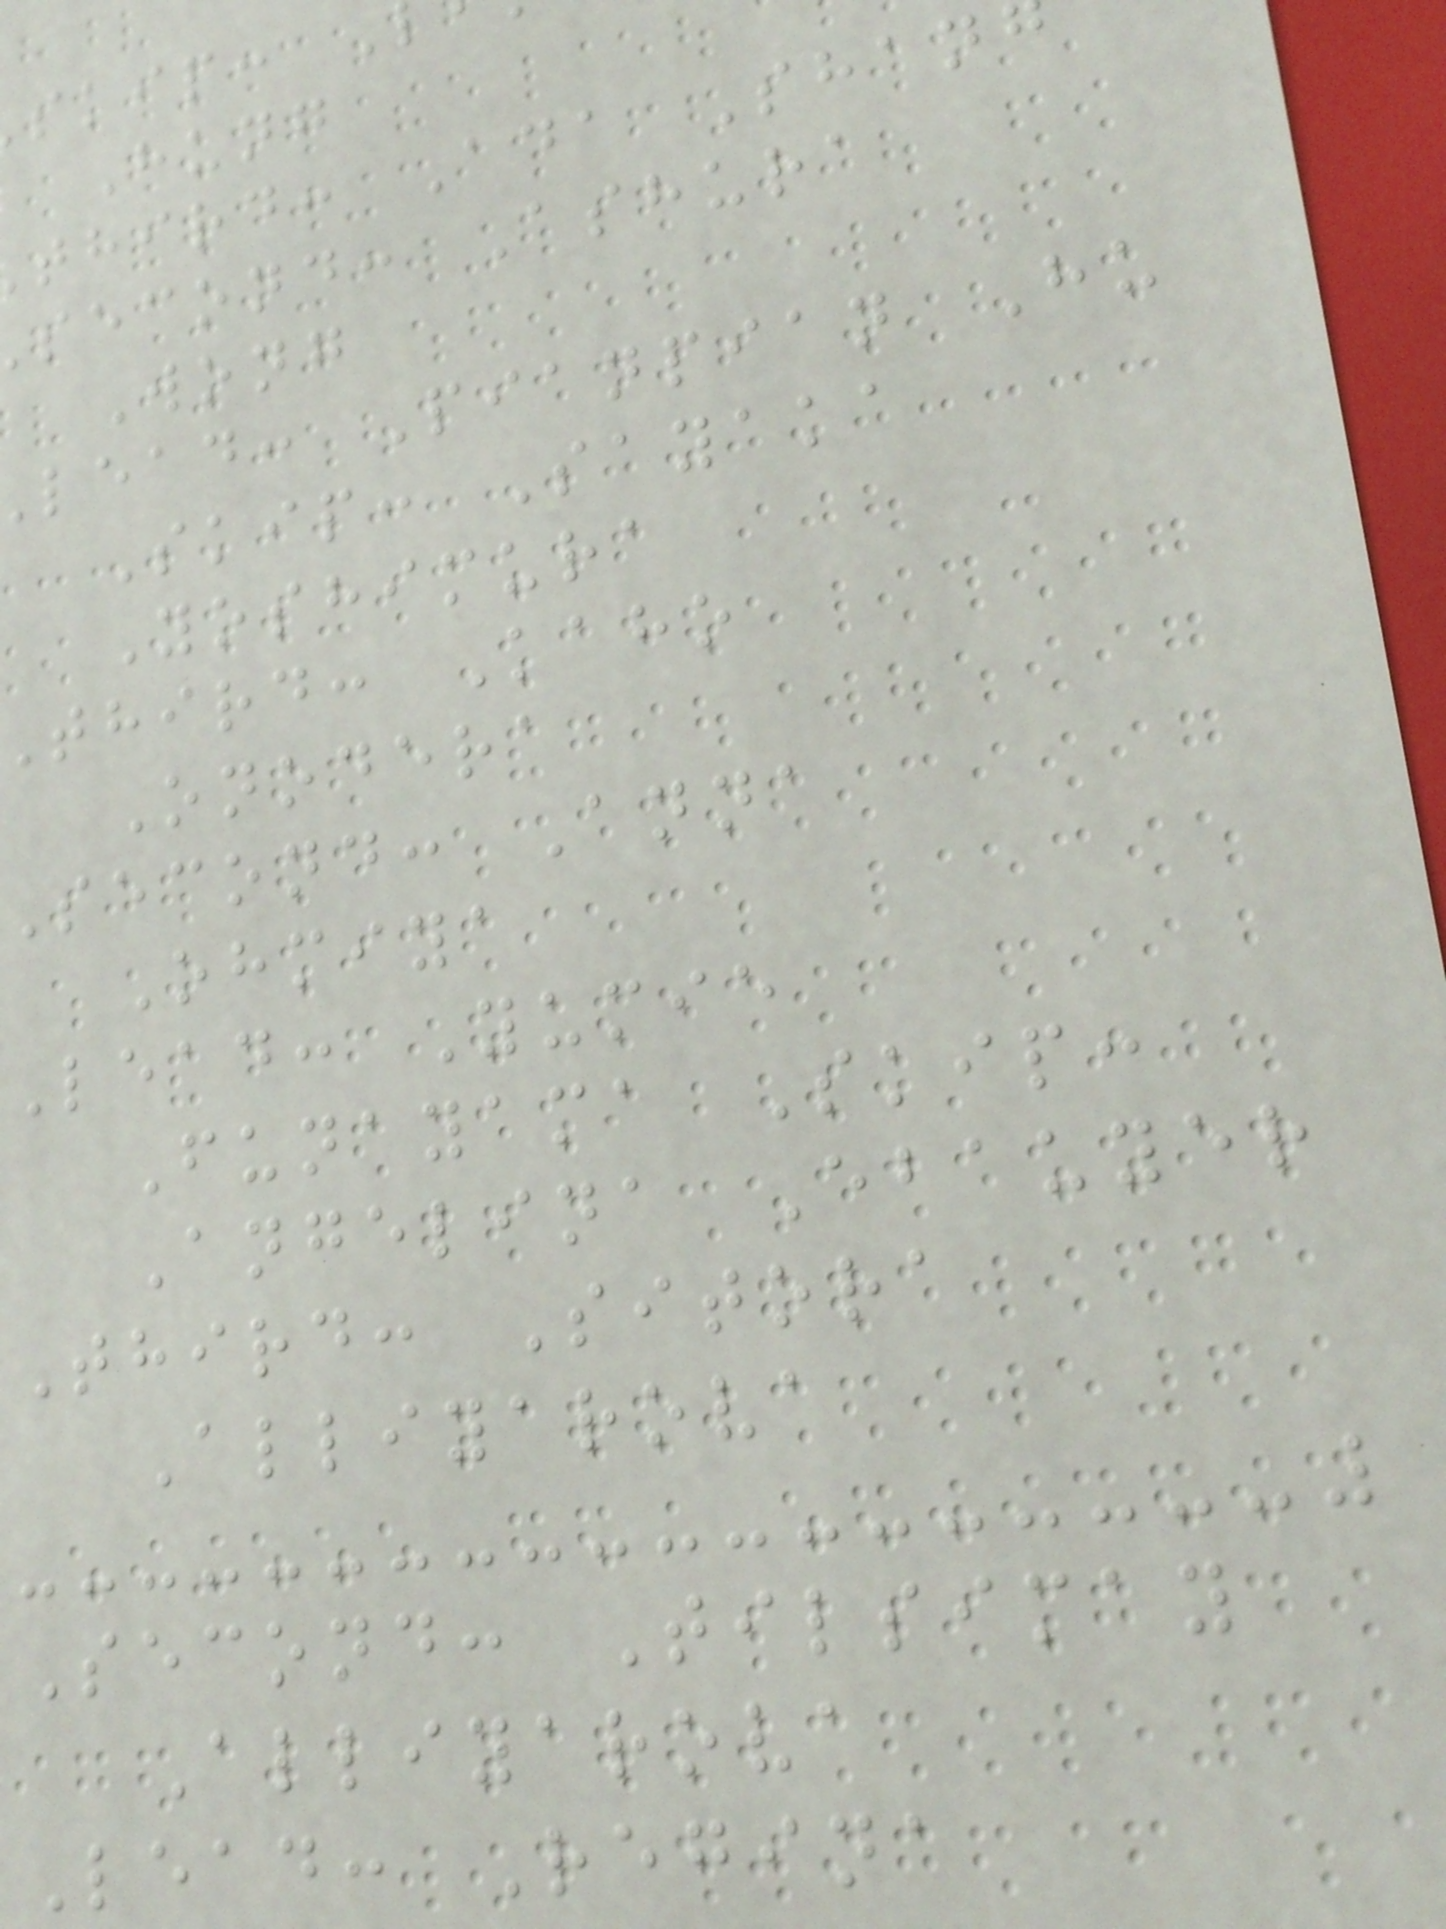skip:
Hung
third: Ada Shan
second: Ashura
Wong
lead: Pianpian Hu
Skip: Sayaka
Yoshimura
third: Kaho
Onodera
Second: Anna
Ohmiya
Lead: Yumie
Funayama Skip:
Angelina Ebauyer
Third: Sitora
Alliyarova
Second: Tilsimay
Alliyarova
Lead: Regina
